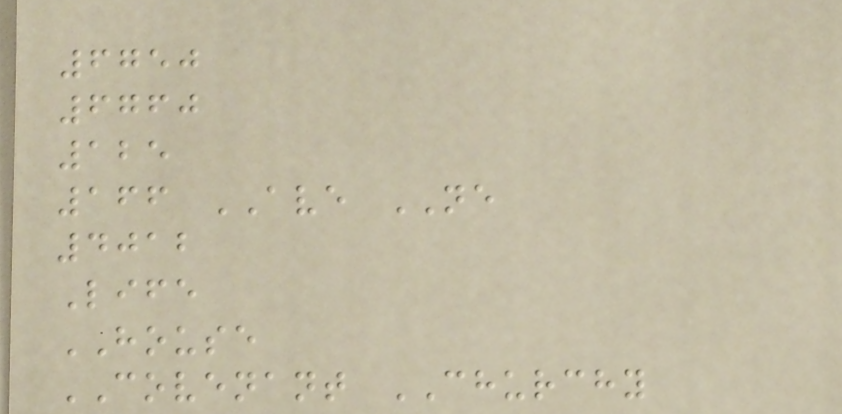6750
6760
125
166 AVE NE
4012
Life
HOUSE
COVENANT CHURCHY
